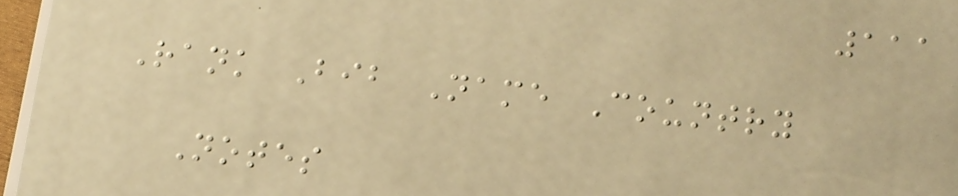111
Rank Bib Name Country
Notes
